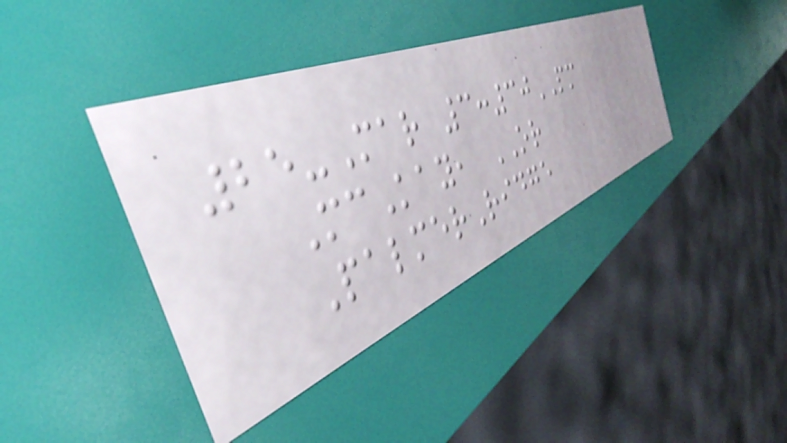25-Mar 3:30PM
McKay, OR
PalmerRidge
